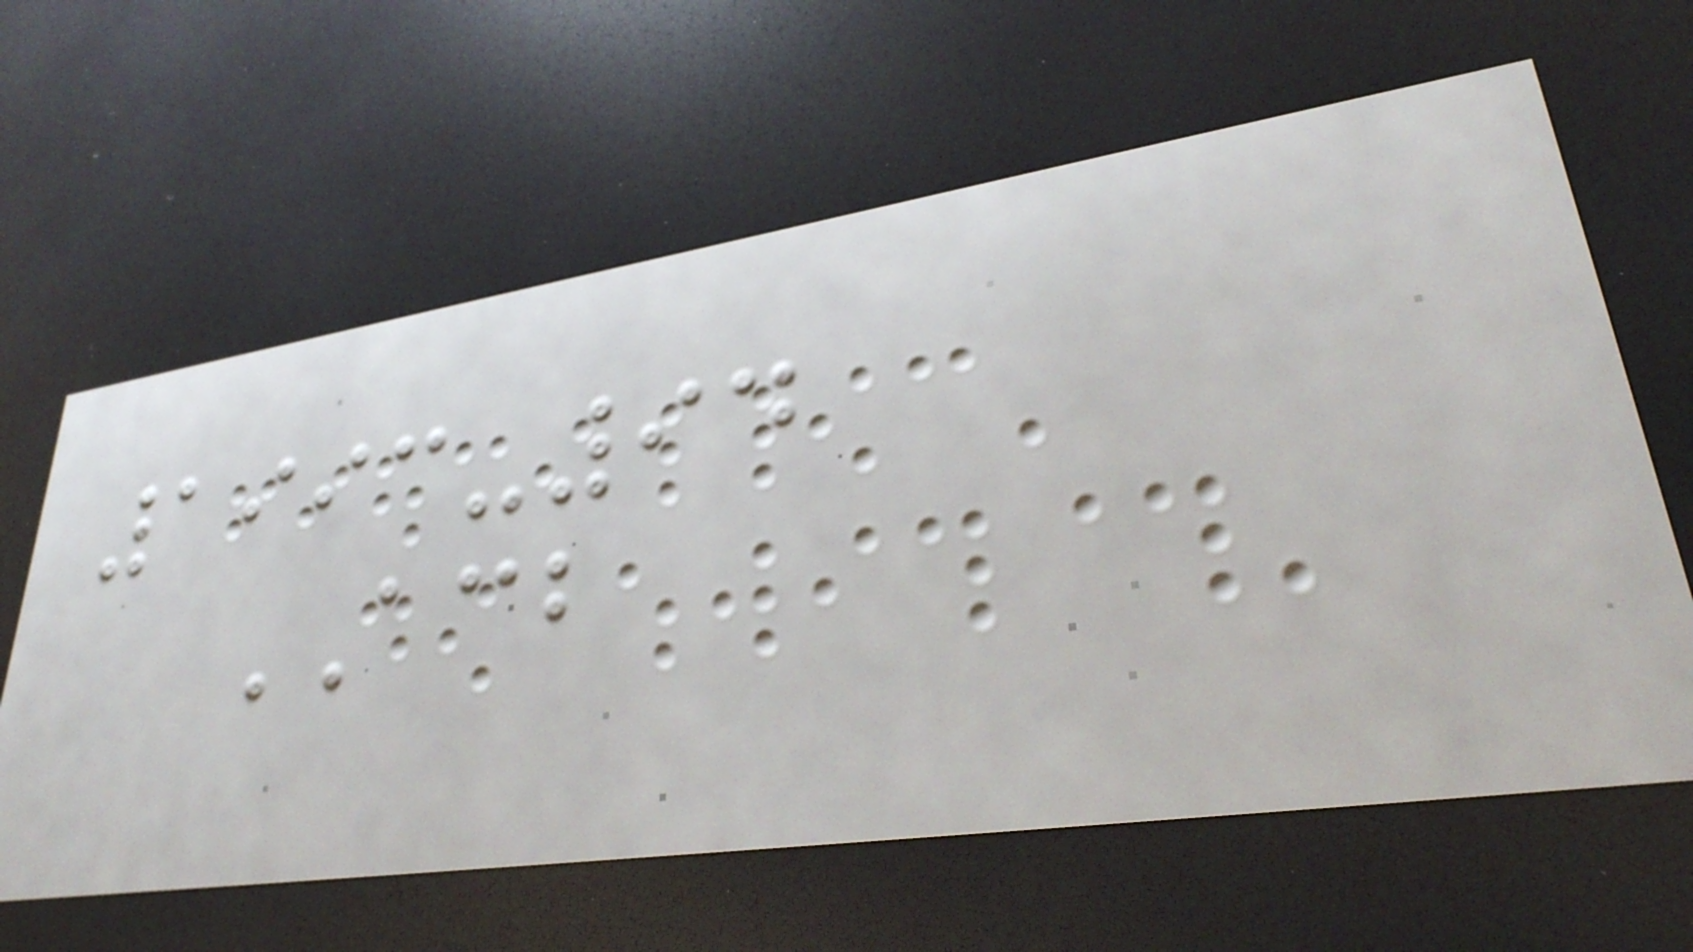1993-94
ACB
